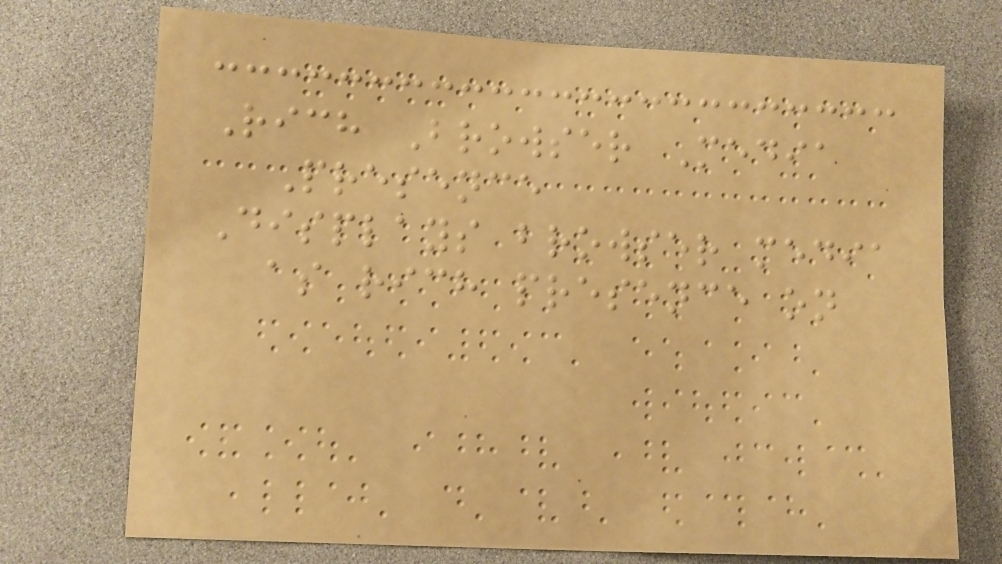Rich Browser Media
Presence
Displays browser media
as rich presence on
